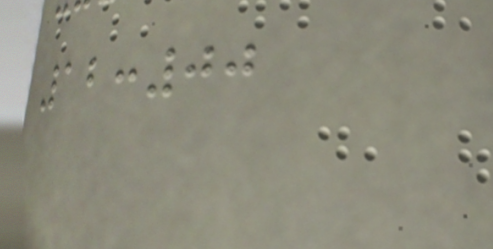12:00
